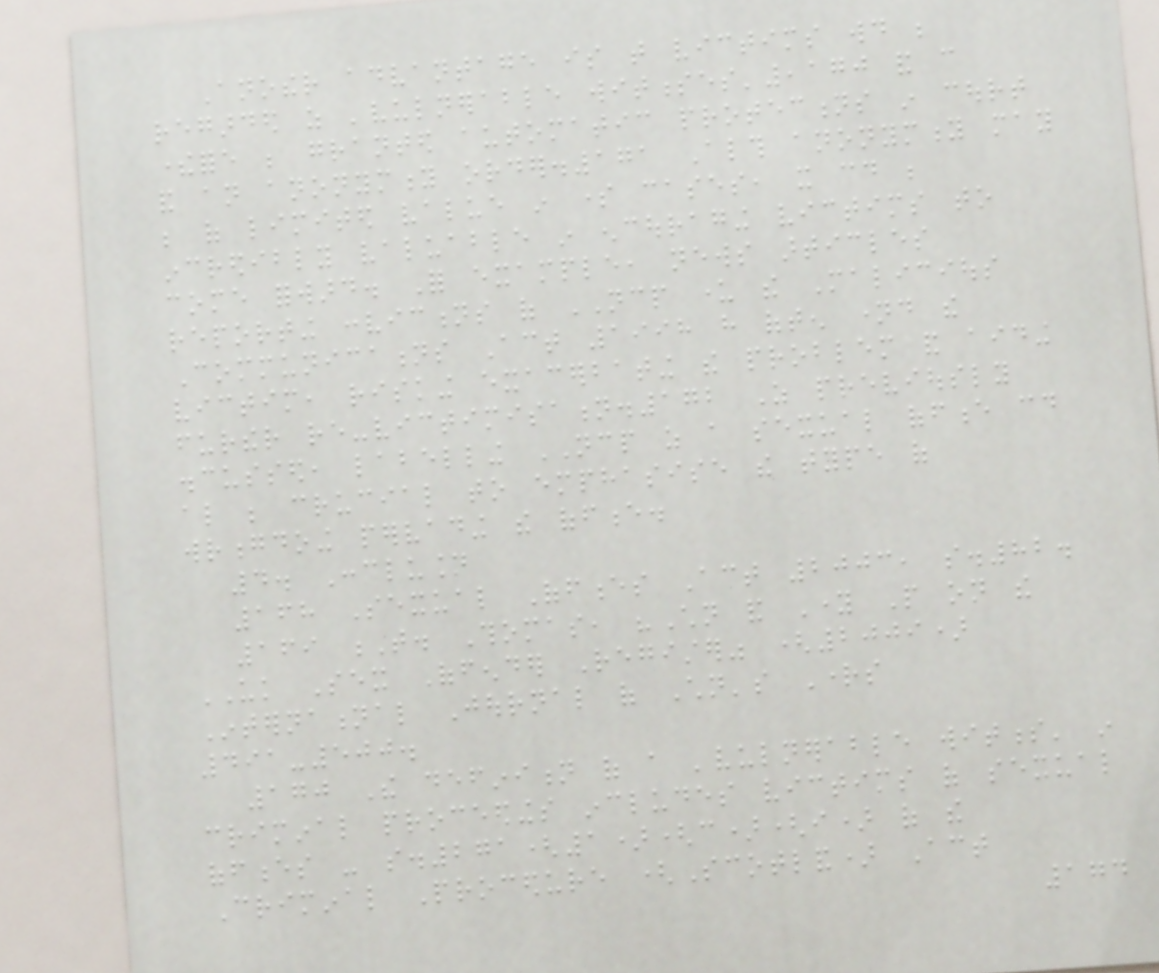Another advantage is that victims would be
regarded as 'vulnerable witnesses',170 and can
therefore be granted automatic protections in court
and an anonymity order.171 Although anonymity may
be of limited value in some cases, it could be
incredibly valuable in encouraging victims to
come forward. For example, news articles
reporting convictions of NCP under the Malicious
Communications Act 1998 have often named the
victim, risking exacerbating the problem and aiding
further re-victimisation.172 As previously
discussed, labelling NCP as a sexual offence could
also be crucial to emphasise the type of
wrongdoing pervading the offence.
4. Conclusion
168 Sexual Offences Act 2003, s.82.
169 T. Thomas, "Children and Young People on the
UK Sex Offender Register" (2009)
International Journal of Children's Rights
491-500.
170 The definition of a 'vulnerable witness' in
criminal proceedings includes victims of sexual
offences - s.271(1)(c)(i) of the
Criminal Procedure (Scotland) Act
174
